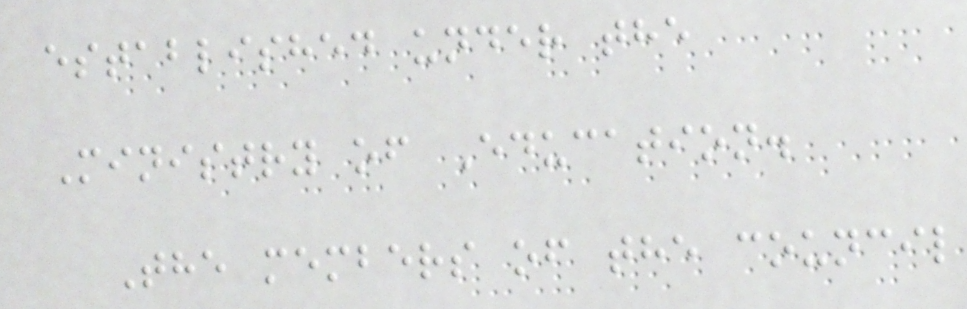established under the
Ministry of Education.
The members of the council
